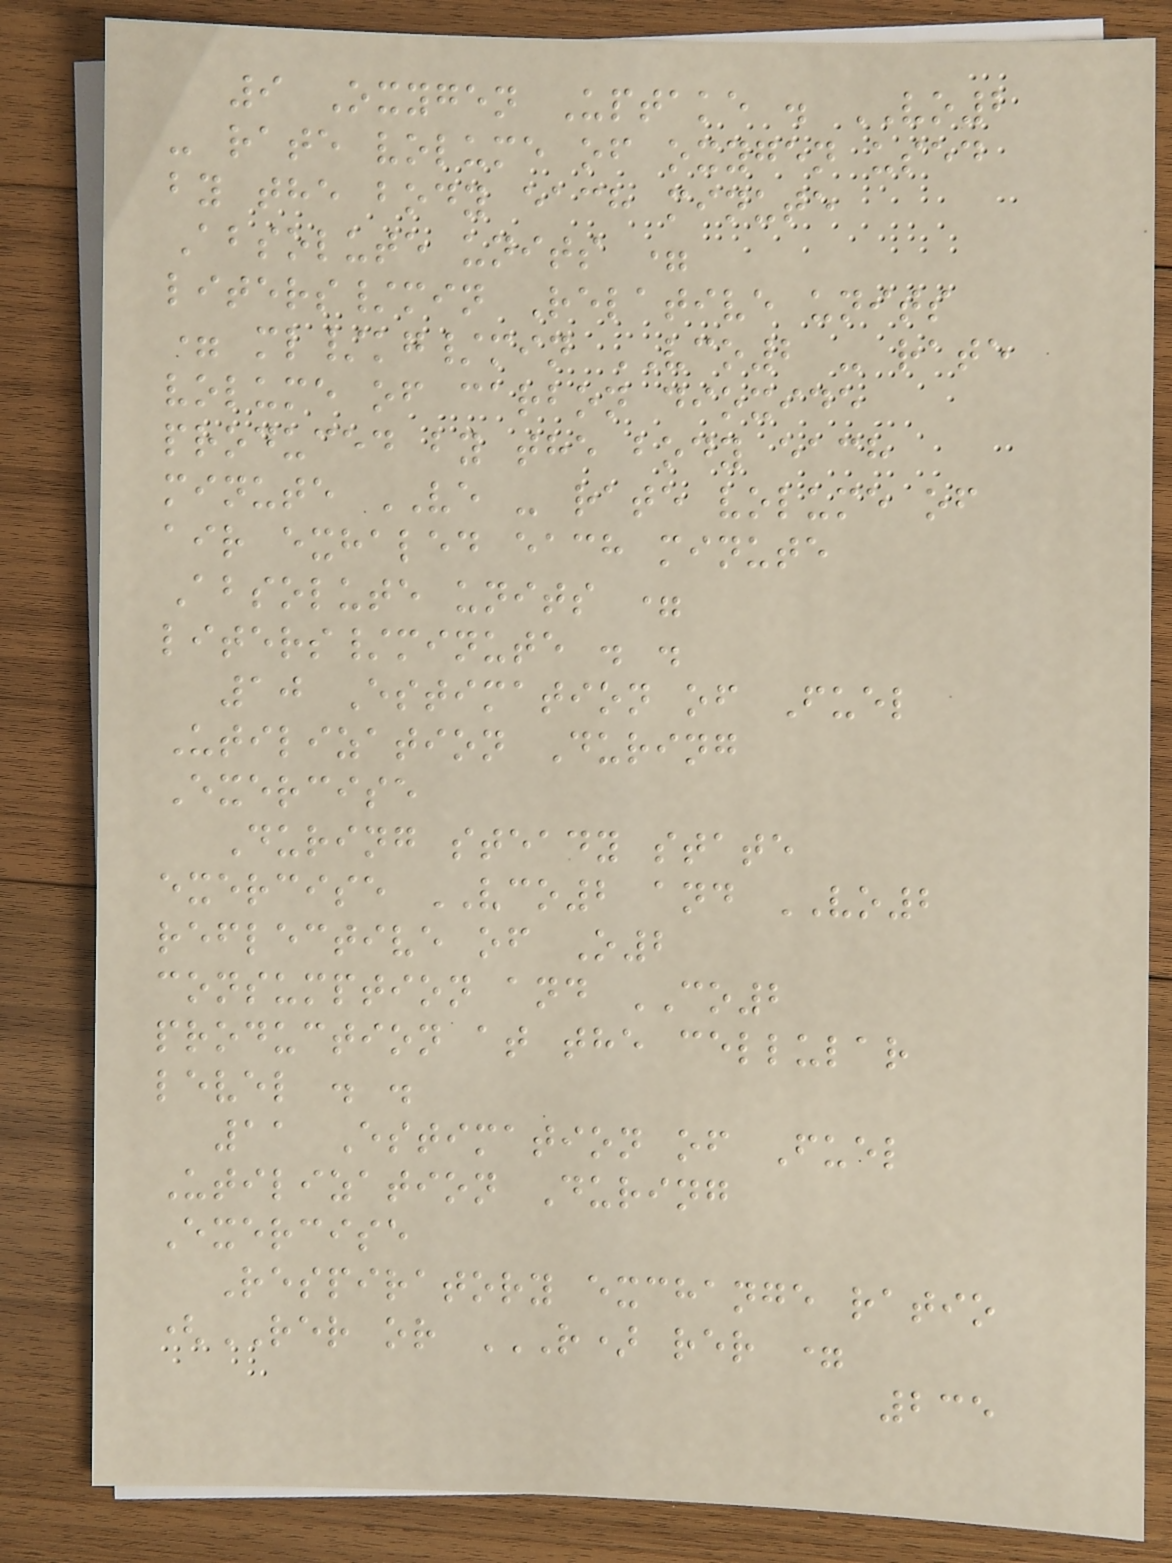9 Oxygen Uptake . VO2
- rate volume of oxygen used
by the body each minute
Absolute units =
liters/min Relative units
= ml/kg/min VCO2 - rate
volume of carbon dioxide
produced by the body each
minute VE - rate volume of
air exhaled each minute
Absolute units =
liters/minute . .
10 Estimation of Fuel
Utilization During
Exercise
During steady state
exercise VCO2 and VO2
reflective of O2
consumption and CO2
production at the cellular
level . .
11 Estimation of Fuel
Utilization During
Exercise
Respiratory exchange ratio
(RER or R) RER =
235
